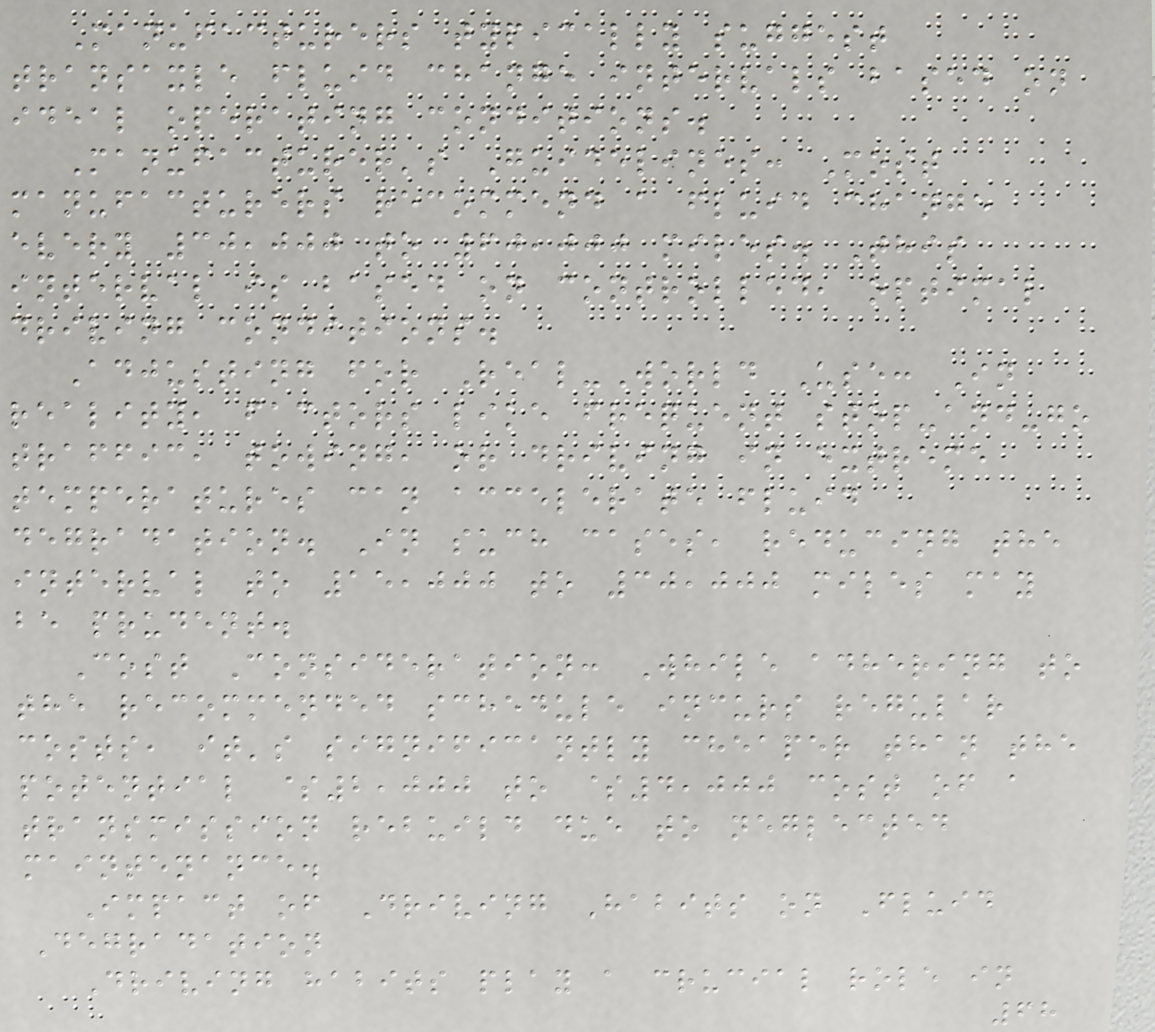Manufacturers typically suggest
transaxle fluid change intervals based on
ideal operating conditions.
Manufacturer's Guidelines: Most
manufacturers recommend a fluid change
every 30,000 to 60,000 miles. This
interval is based on controlled, optimal
driving conditions.
Adjusting for Real-World Use: In
reality, factors like frequent stop-and-go
traffic, towing, or driving in extreme
temperatures can accelerate fluid
degradation. In such cases, reducing the
interval to 15,000 to 30,000 miles may
be prudent.
Cost Consideration: While adhering to
the recommended schedule incurs regular
costs, it's significantly cheaper than the
potential $2,000 to $4,000 cost of a
transmission rebuild due to neglected
maintenance.
Impact of Driving Habits on Fluid
Degradation
Driving habits play a crucial role in
68
